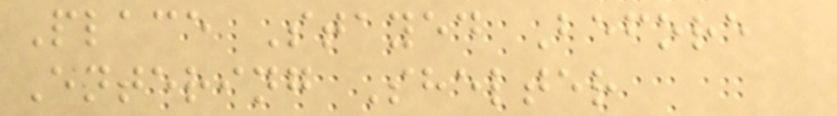Place Stayed Before
Entering Shelter
